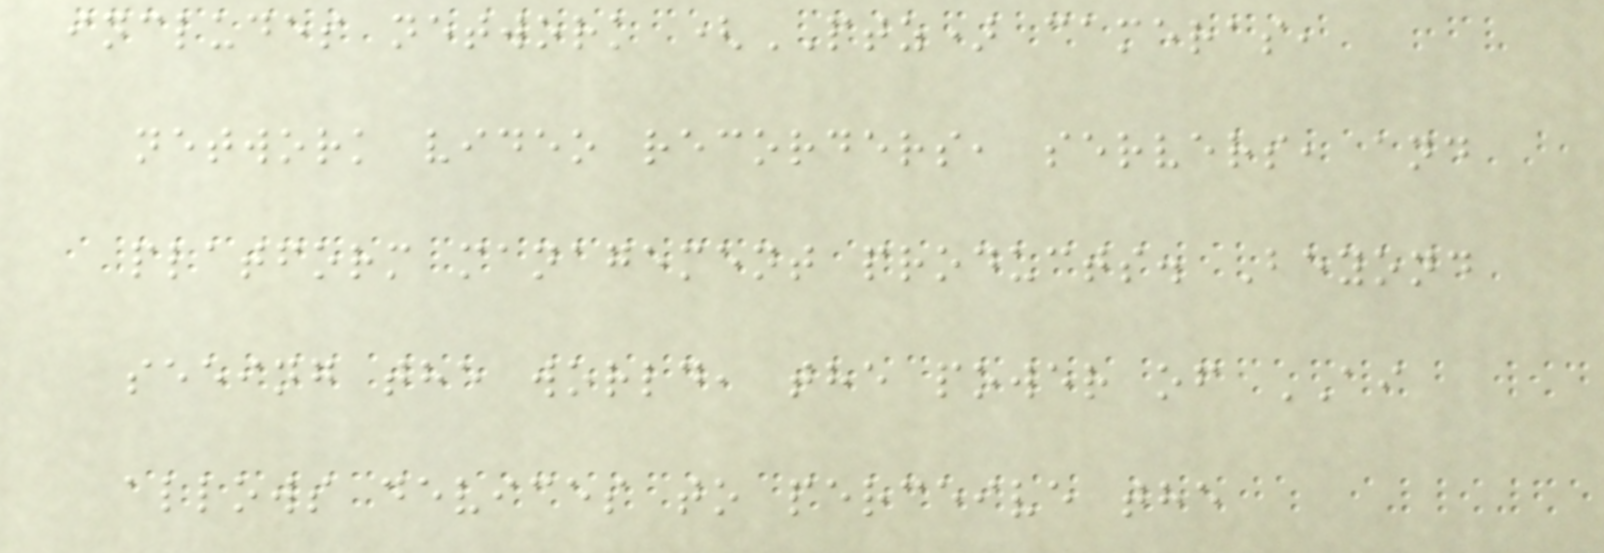includes network (PTZ) cameras,
network video recorders, servers, and
platform management products. Beyond
seeing the world, the power of AI
allows devices to perceive the
